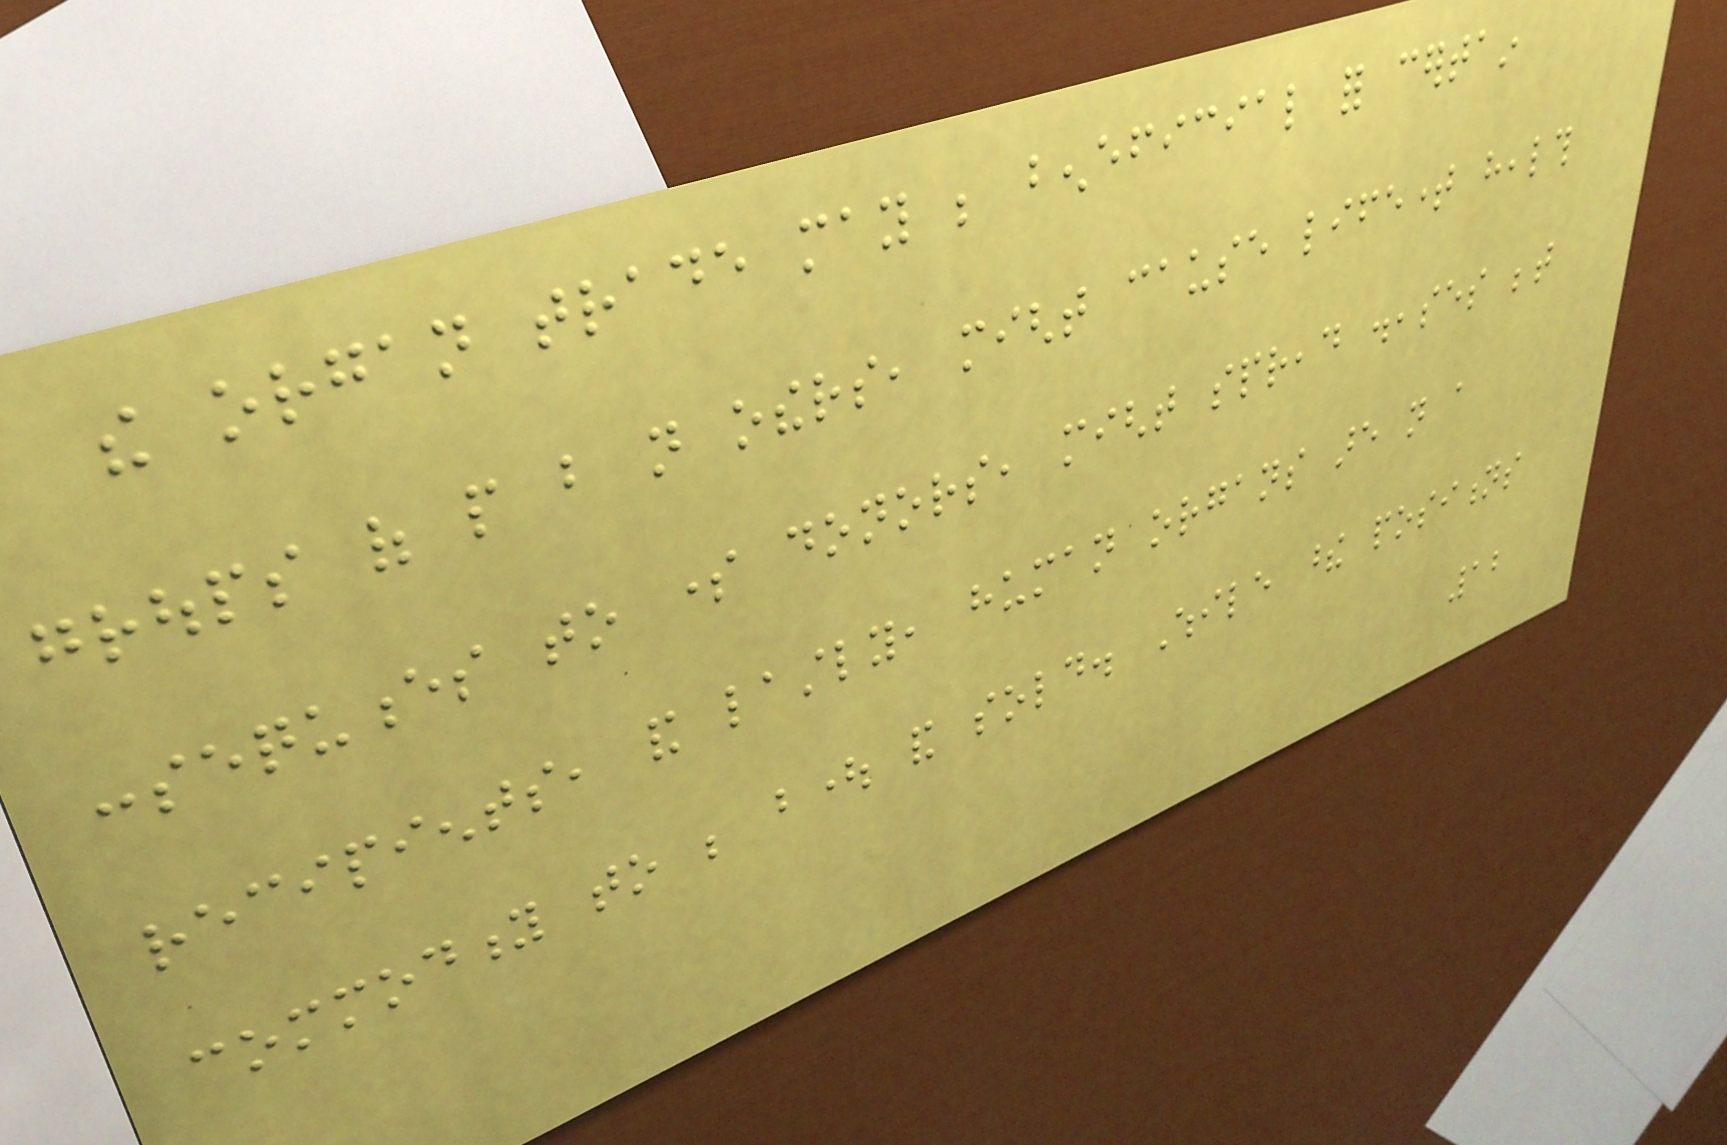the organ trade may be beneficial for certain
groups of people but not others, might cause lifetime health
consequences to some donors, might spread diseases between
recipients, and lastly, human organs are not a
commodity to be bought and sold. While these positions
12
